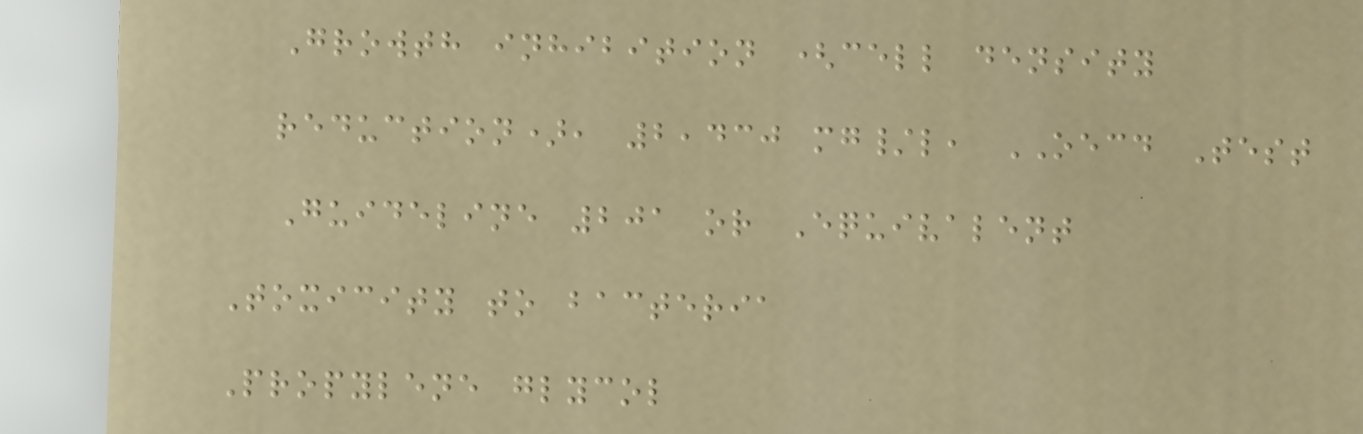Growth inhibition (cell density
reduction), 2,430 mg/l, OECD Test
Guideline 201 or Equivalent
Toxicity to bacteria
Propylene glycol
